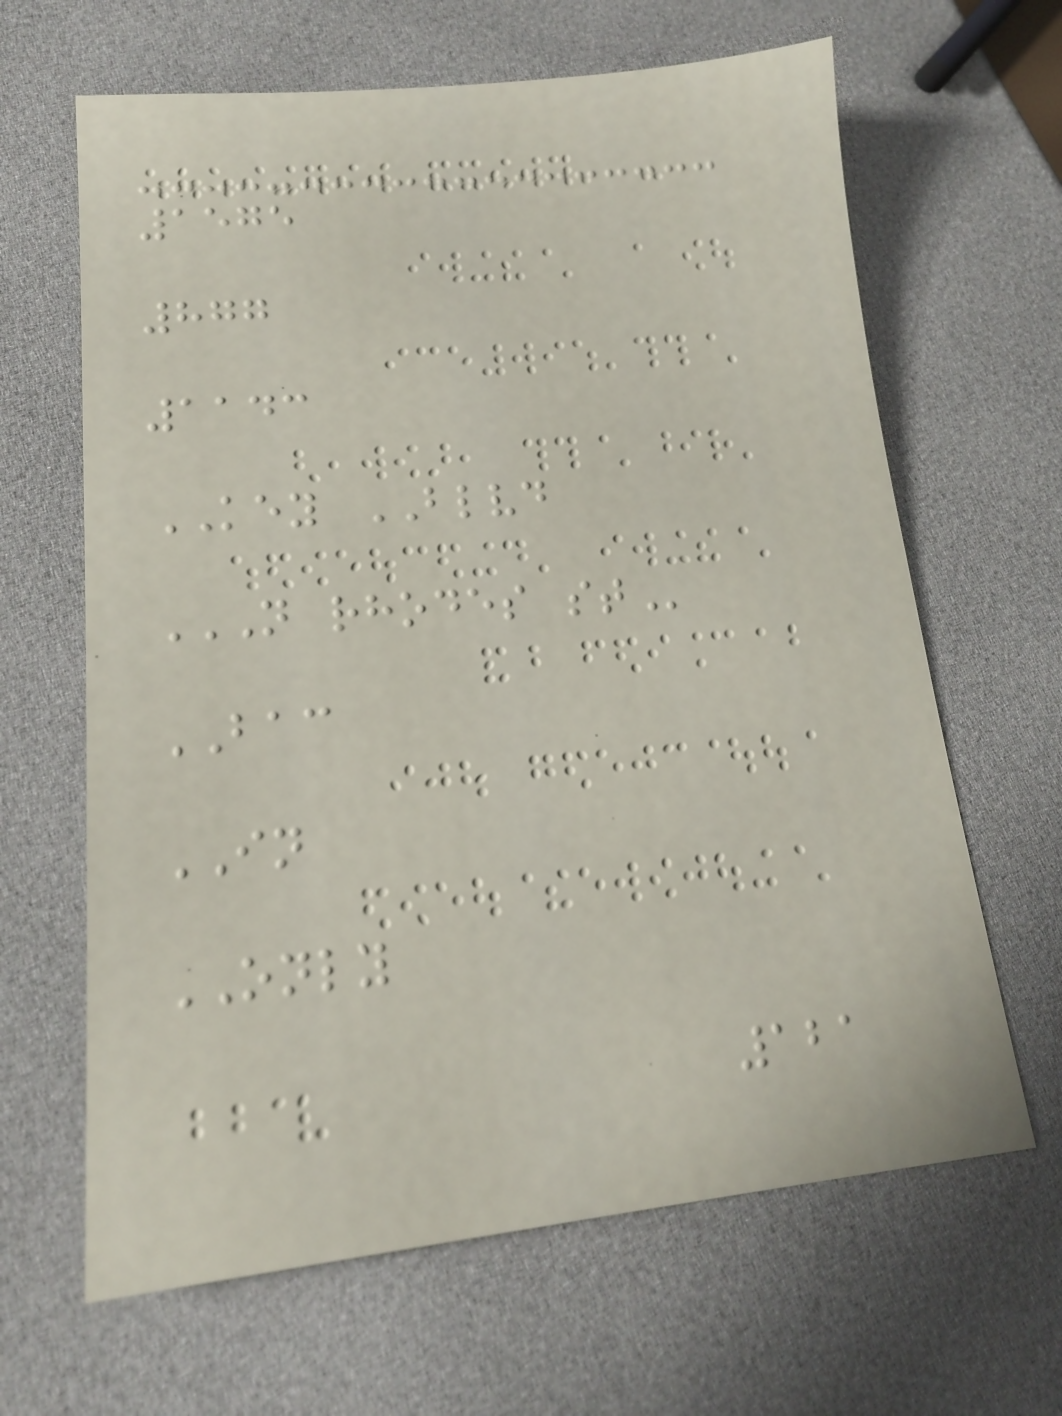1575
877
1143
KEY BLVD
N RHODES ST
BAC
IN
ONLY
121
